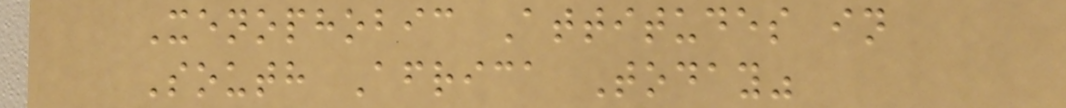Xenophobic Attitudes in
South Africa Today"
